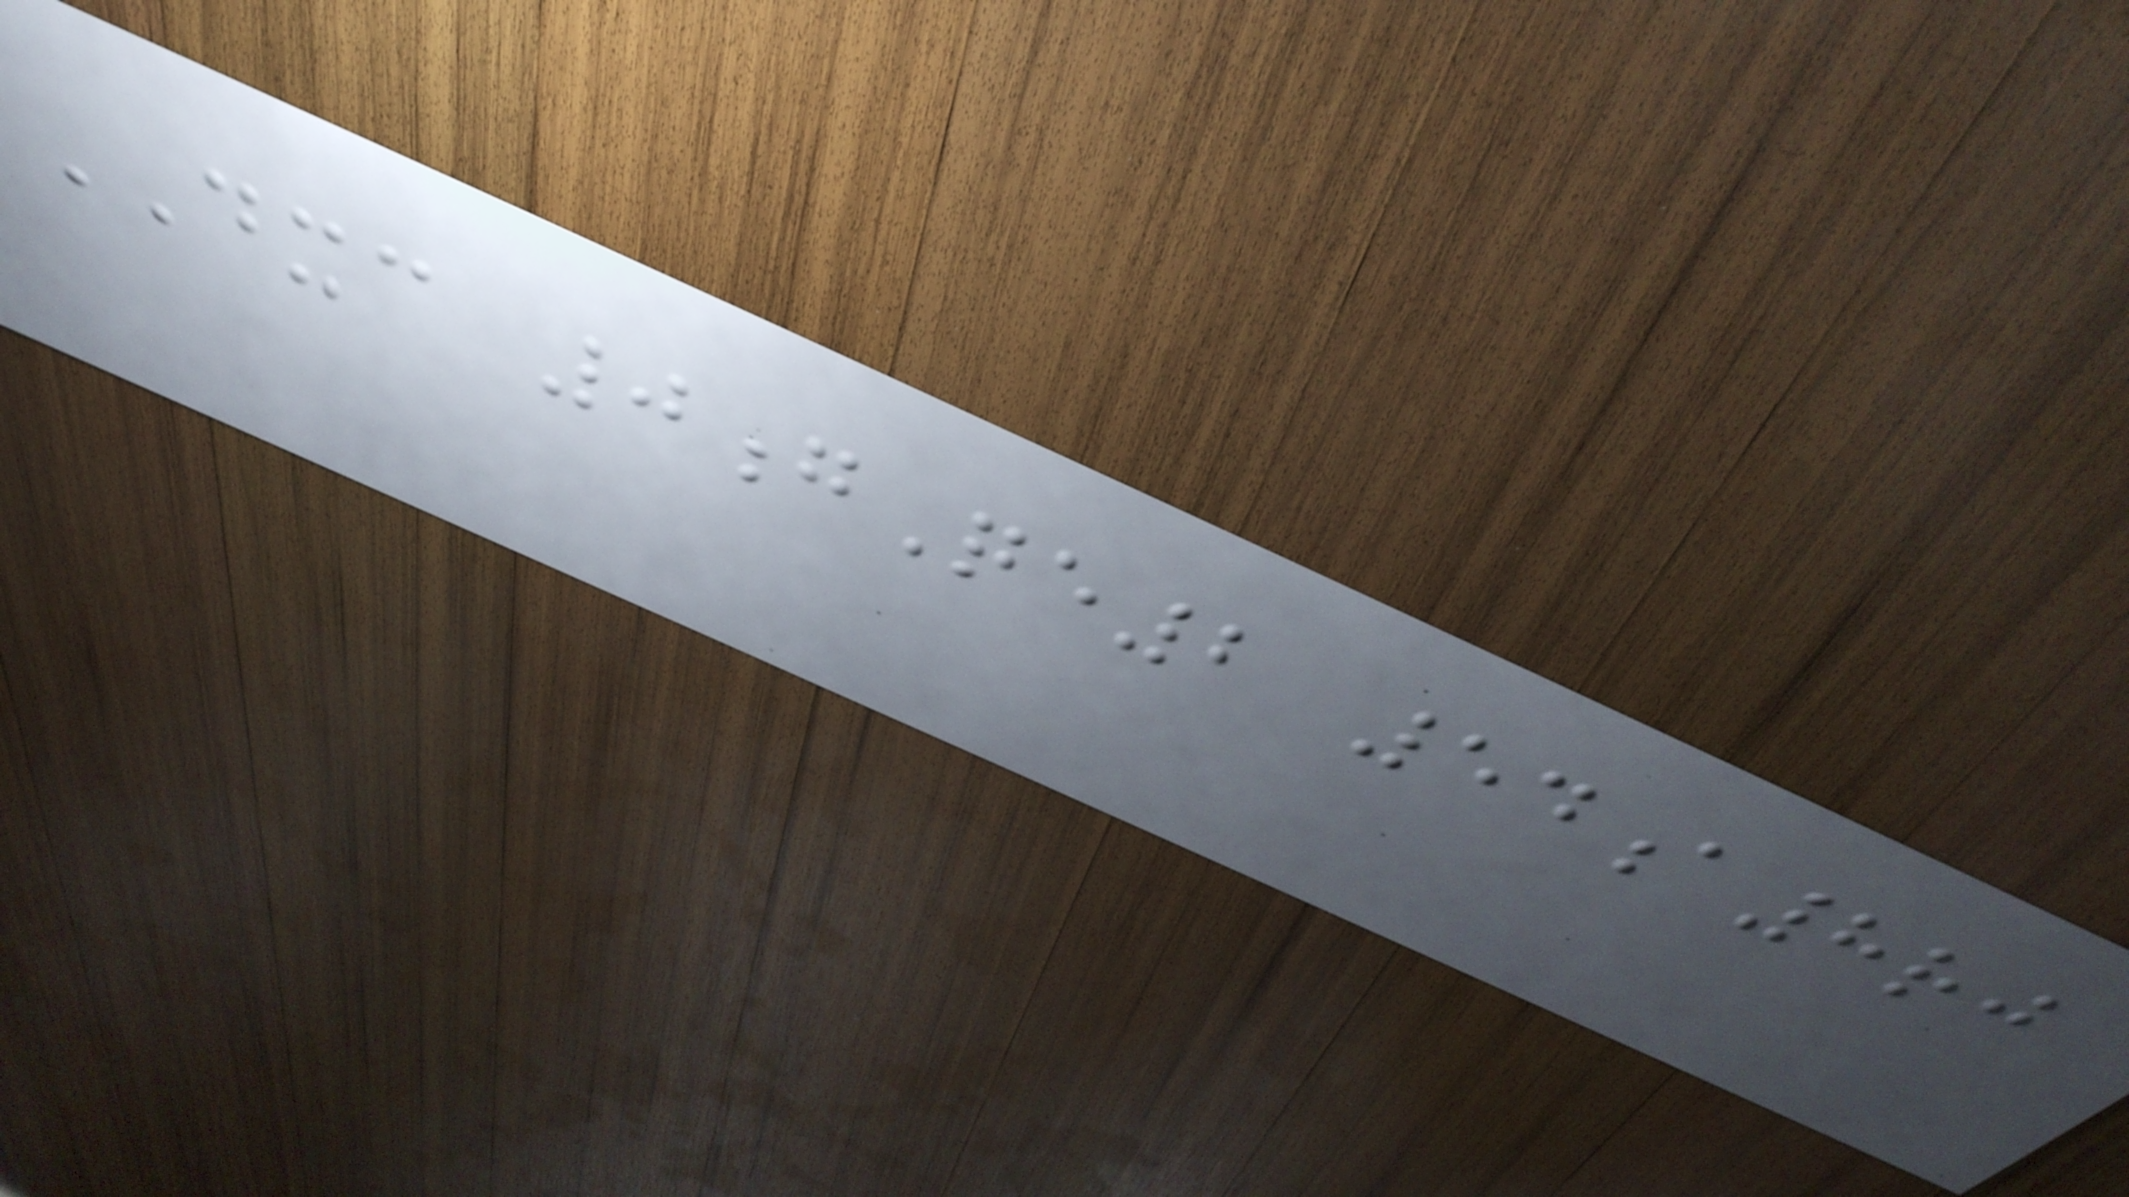DXC 0gQe2 54a8rj
